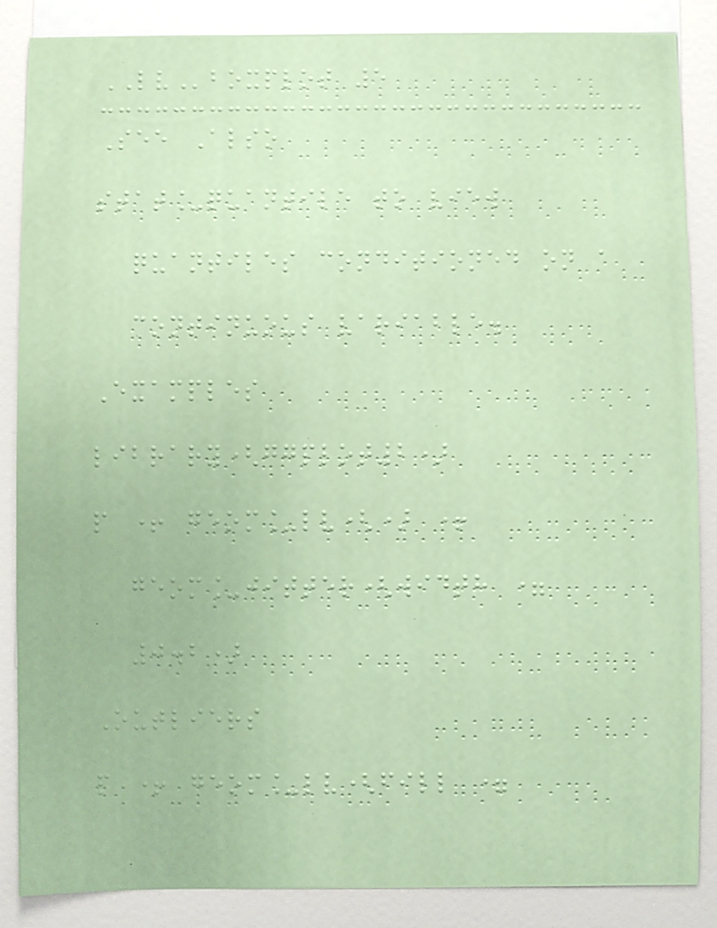LVboxplot 5
See Also
stat_quantile to view
quantiles conditioned on a
continuous variable.
Examples
library(ggplot2)
p + geom_lv() +
geom_jitter(width =
0.2)
Outliers
p + geom_lv(fill =
